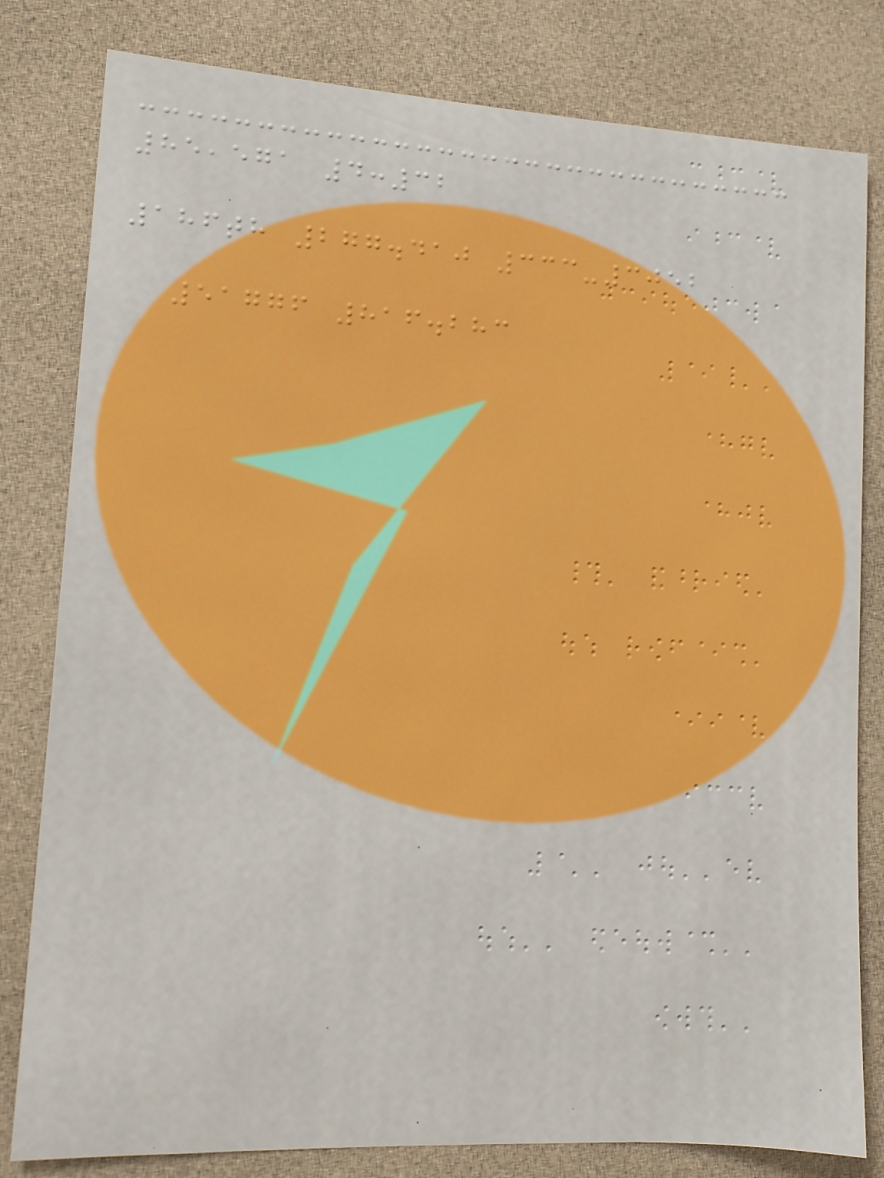85,571 4:32
186th 277.410 333-3052
51776 816.283
